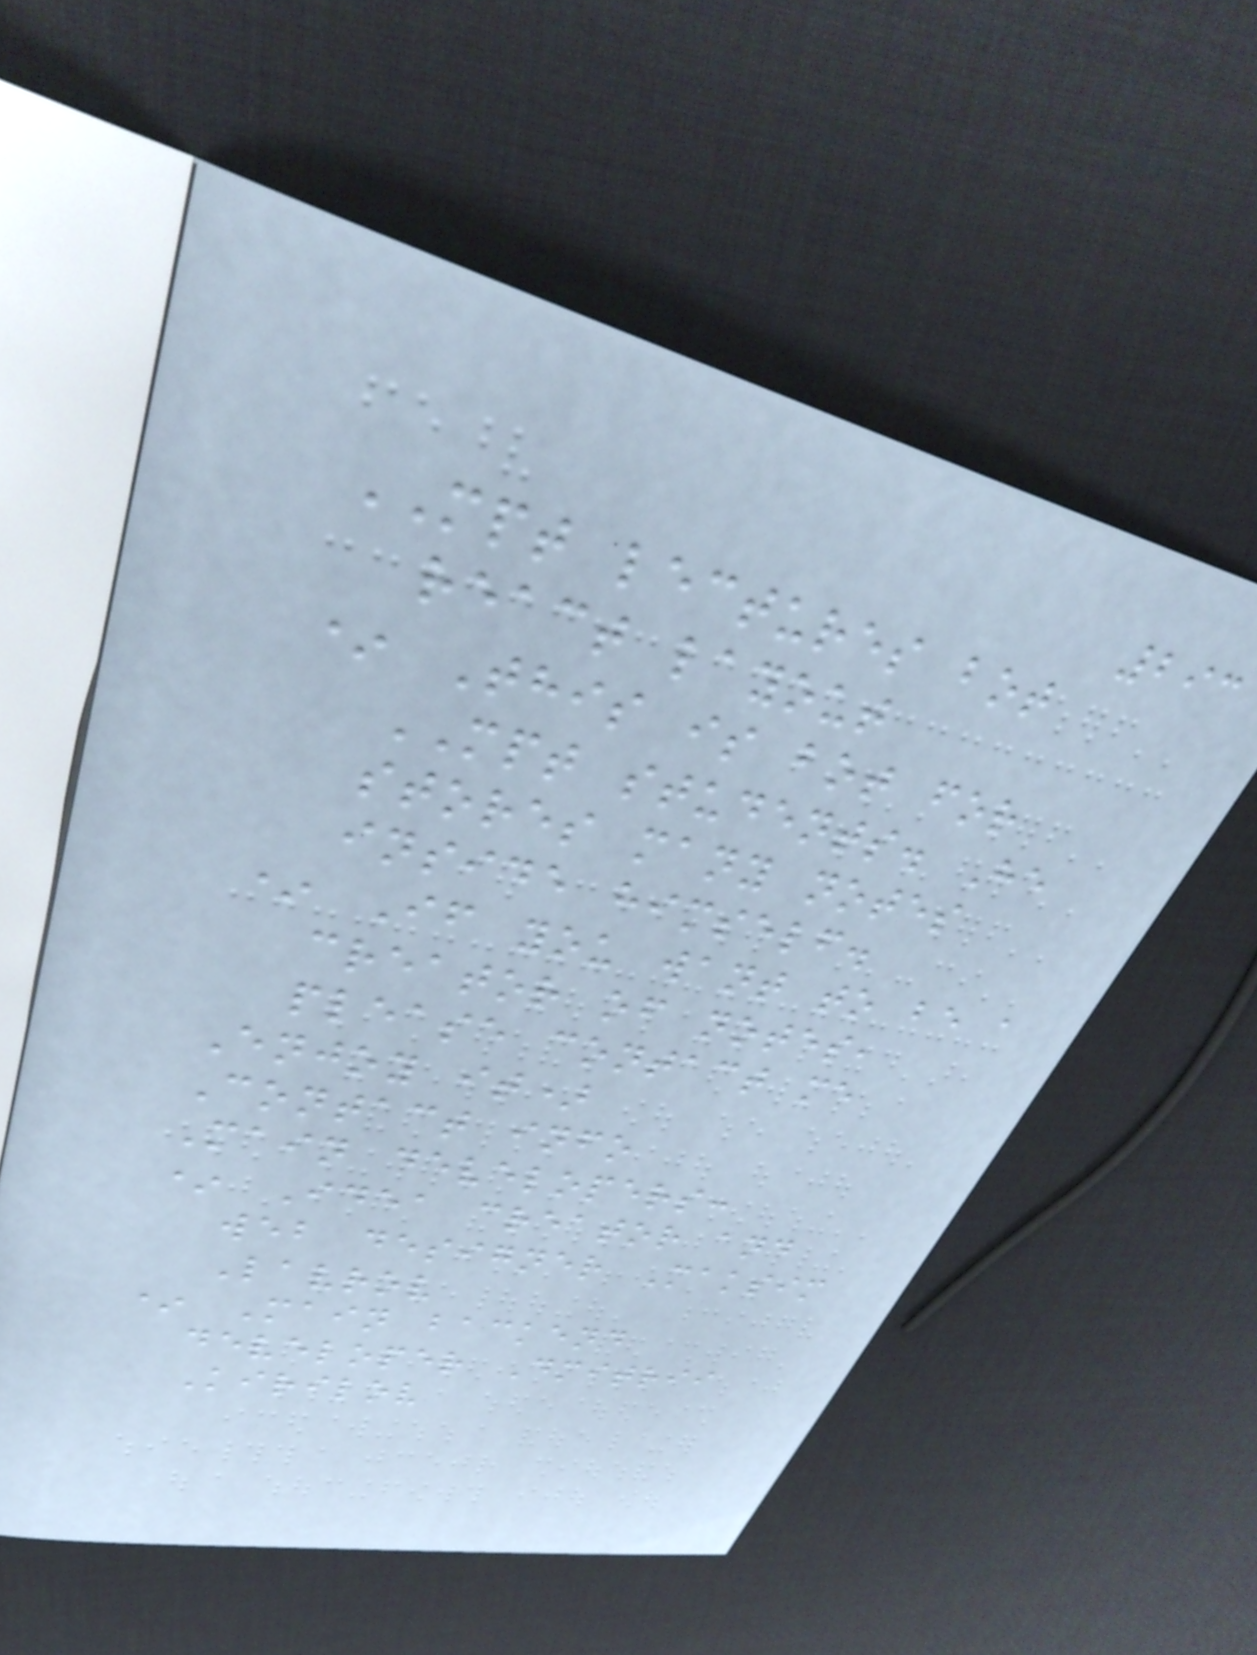293
MPT lectures bot
react layout
* This is bot for
MPT students. He
stores many notes
inside himself.
* If you want to be a
creator of notes,
please contact me
Enjoy it)
Contact info
Main developers:
* Idea creator and
web designer Maksim
Lavrov
* Main backend
developer Dmitrii
Kirilov
